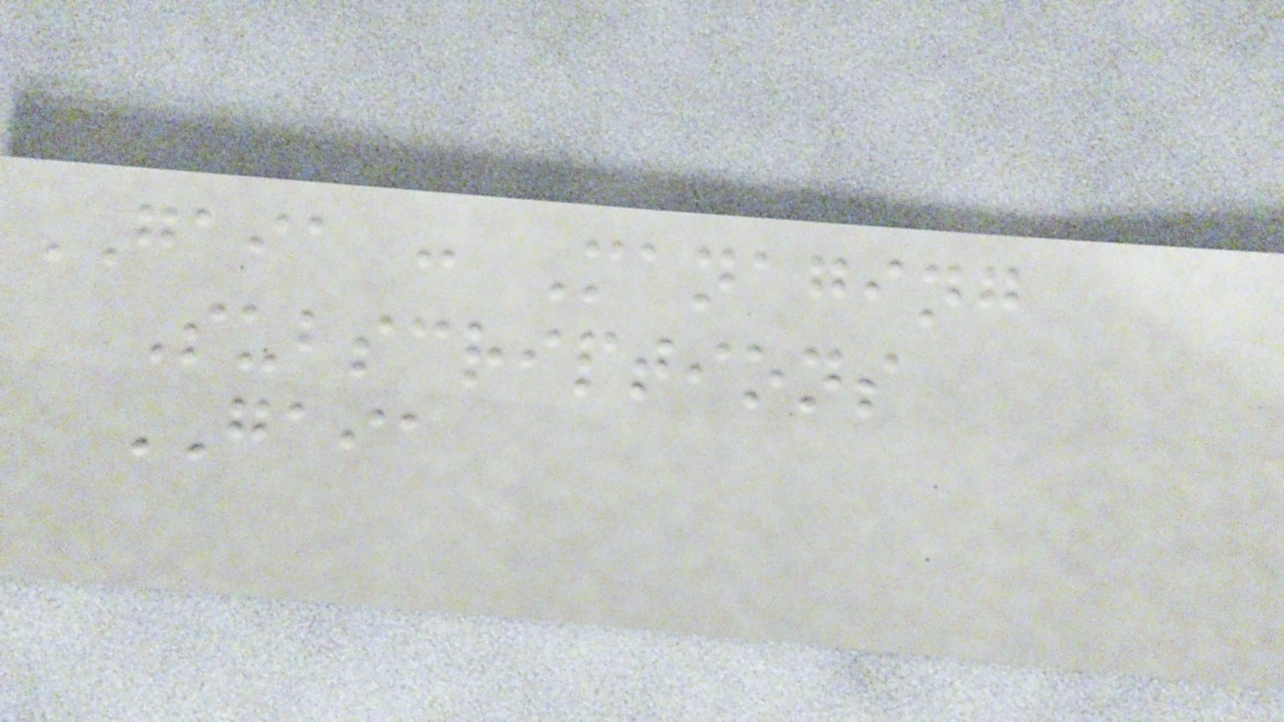GAIA : Managing
Subscriptions
GAIA
